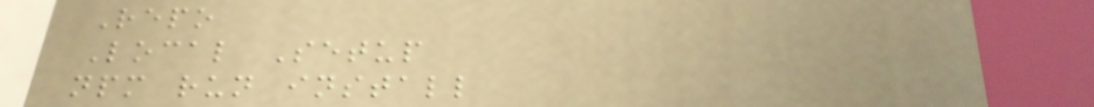Repo
Local Setup
npm run install
